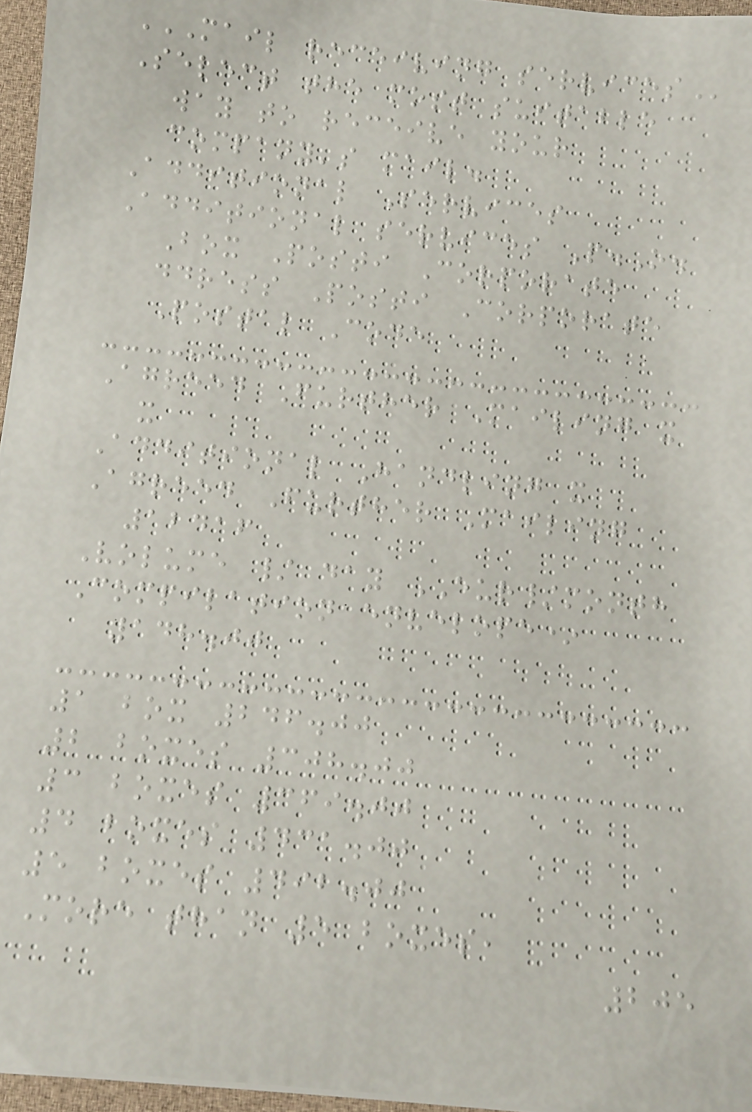MAIL RECEIVING SERVICES
Select the most suitable
way to receive your
company's mail.
Additional Services
Additional services P.O.
Box Posti Corporate
ddress Posti Corporate
Postal Code
Agreed Further Mailing x
x
Additional Handling x
Agreed Further Mailing
12416
Volume / day EUR/month
Compilation envelope*
148.00
1 box 246.00
2 boxes 308.00
3 boxes 369.00
4 boxes 431.00
5 boxes 492.00
More than 5 boxes,
205
